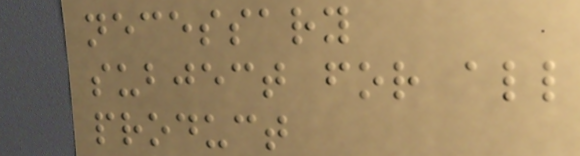necessary
subject for all
product
